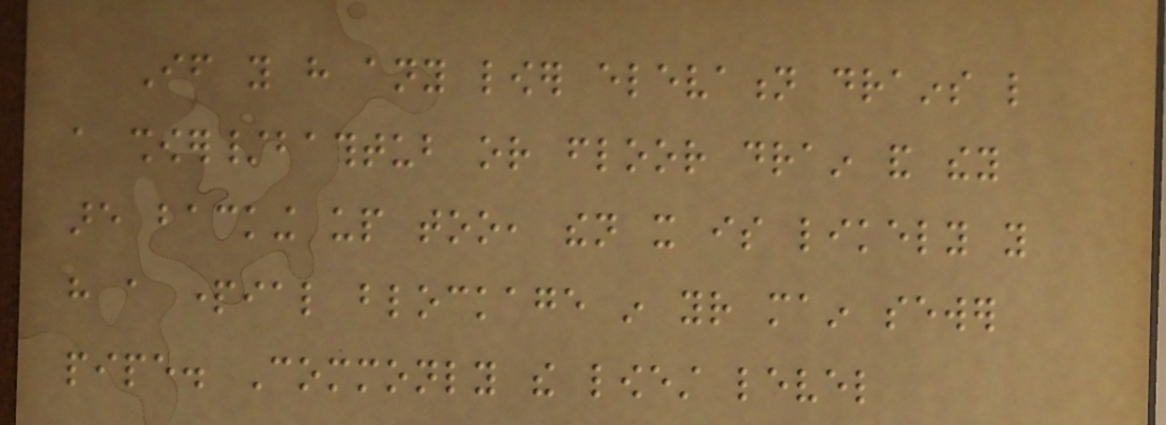If you have any lower elevation drains like
a shower/bathtub or floor drain and they
are backing up too, then it is likely you
have a partial blockage in your main sewer
pipe. Commonly the lowest level
